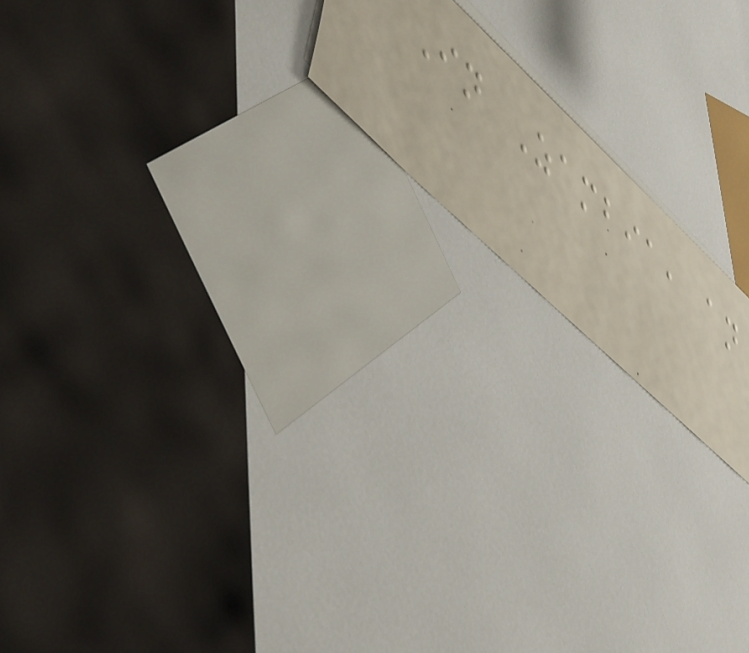In Zambia, an
